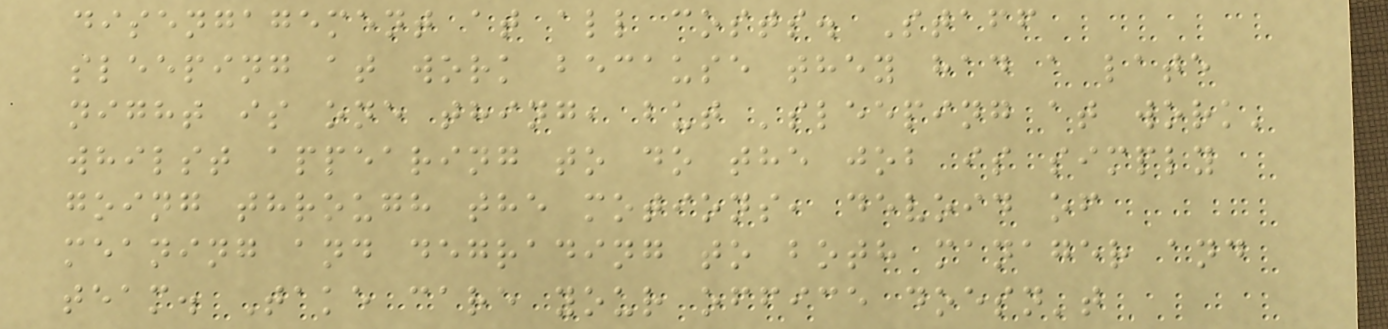disengagement at all costs. Staff
sleeping at work because they had a late
night is one thing, but 'sleeping at work'
whilst appearing to do the job is simply
going through the motions, devoid of
meaning and degrading to both manager and
team. Take care your office doesn't
